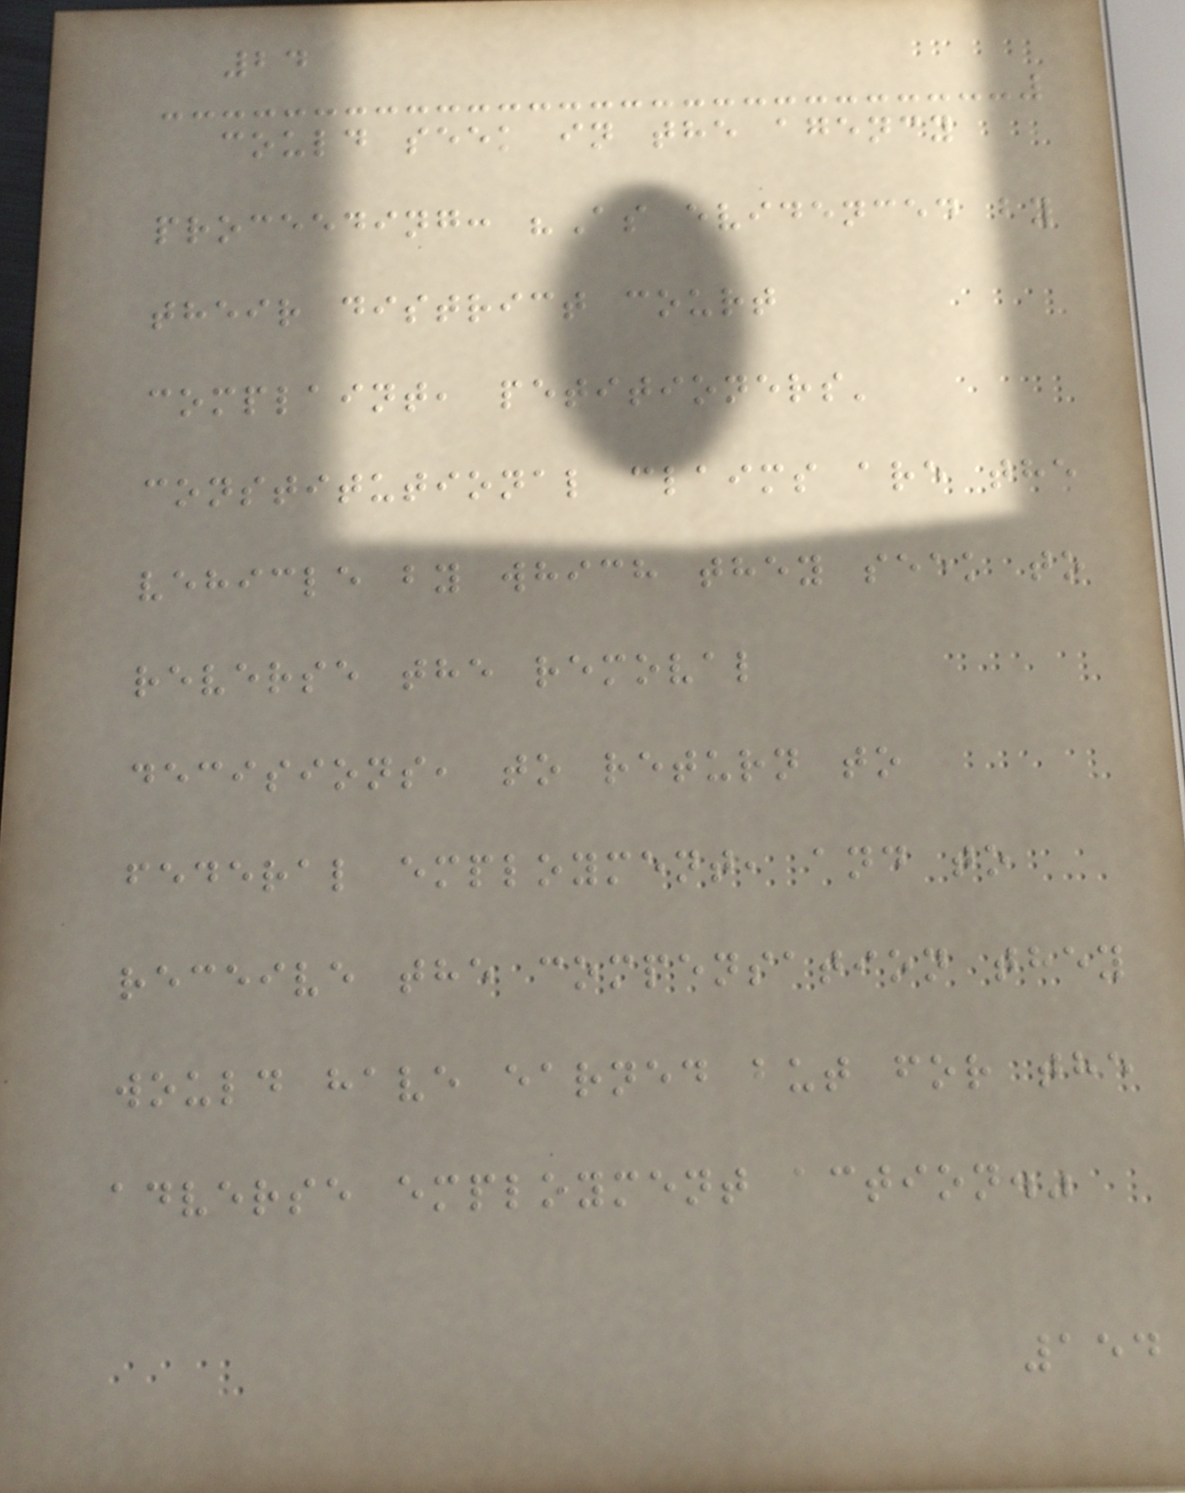24
could seek in the agency
proceeding: "As evidenced by
their district court
complaint, petitioners'
constitutional claims are the
vehicle by which they seek to
reverse the removal
decisions, to return to
federal employment, and to
receive the compensation they
would have earned but for the
adverse employment action."
154
